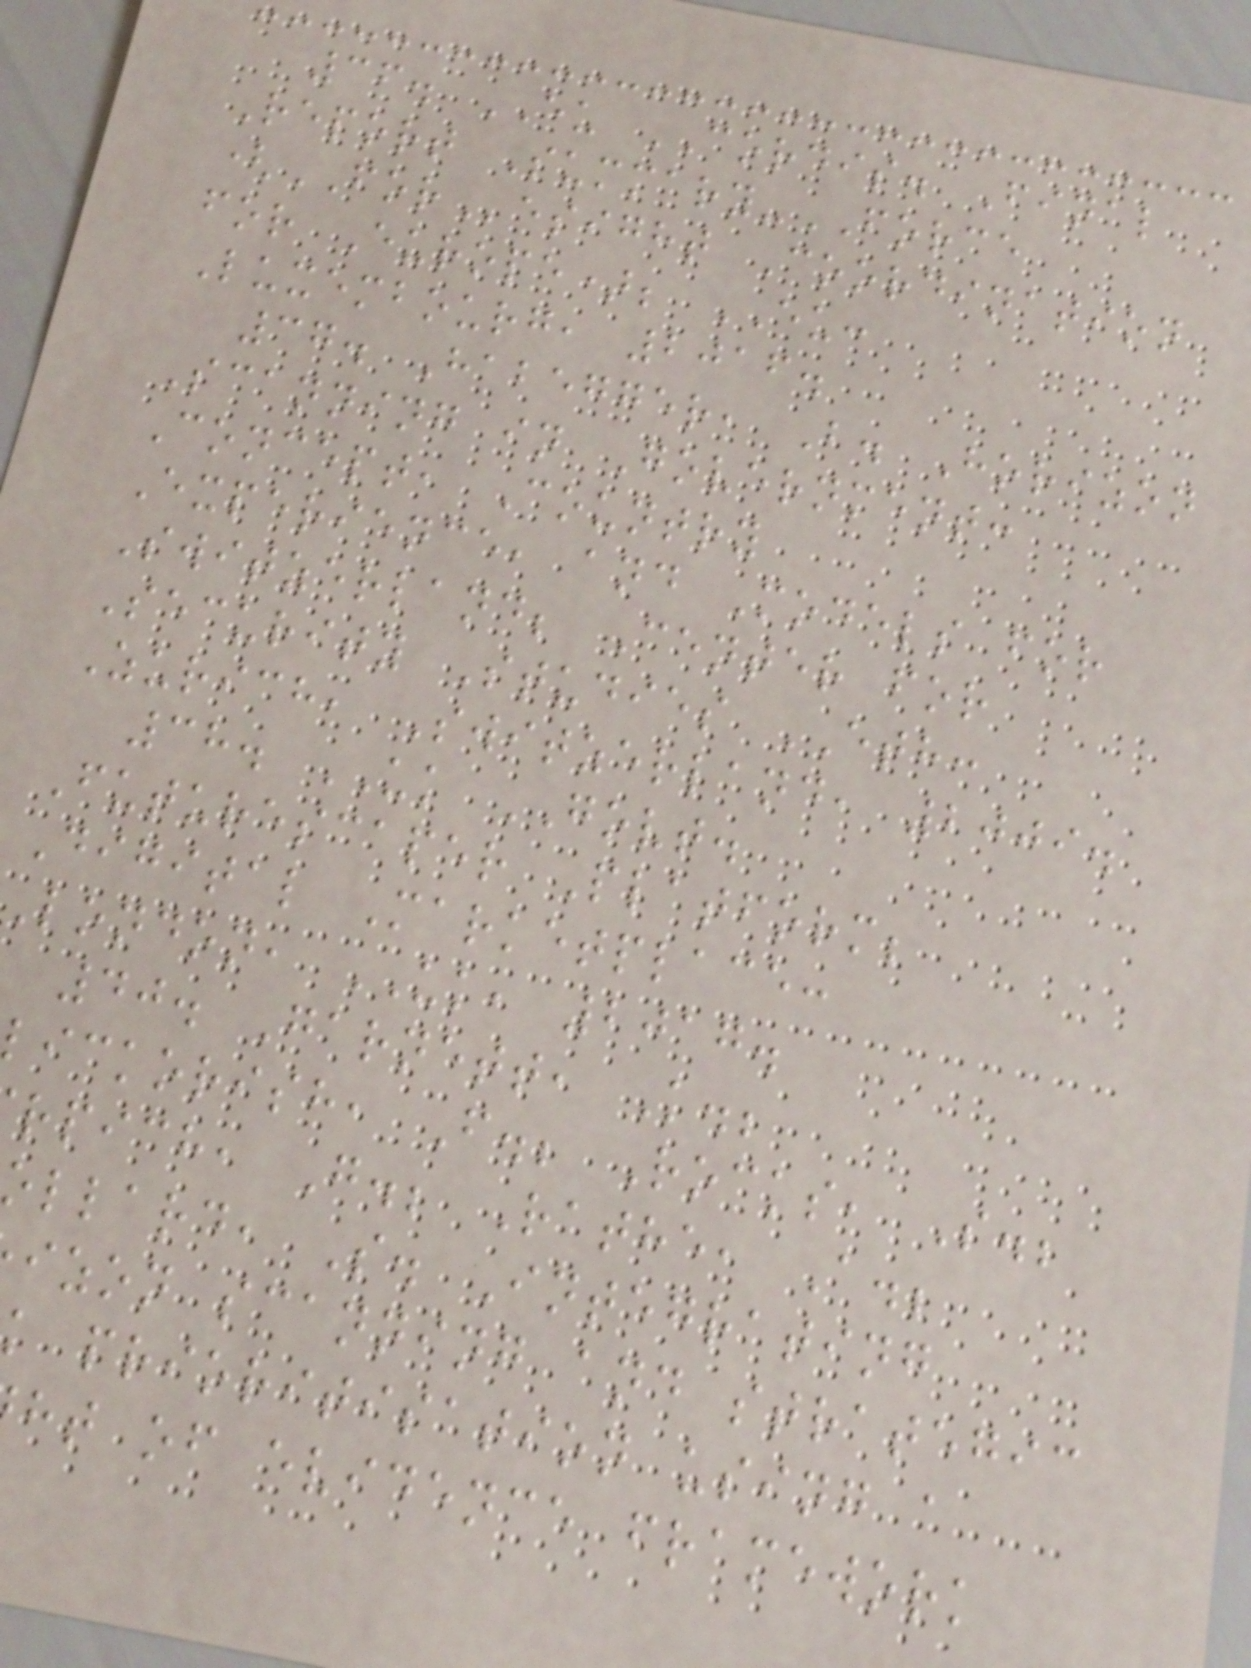36. EU CORDIS. Final
Report Summary-FORCE
(FOResight Coordination
for Europe); EU:
Luxembourg, 2016.
37. Habegger, B. Horizon
Scanning in Government:
Concept, Country
Experience, and Models for
Switzerland; Center for
Security Studies ETH:
Zurich, Switzerland, 2009.
38. UK GOVT.
Futurescaper Platform;
Digital Marketplace:
london, UK, 2017.
40. Garnett, K.;
lickorish, F.; Rocks, S.;
rpich, G.; Rathe, A.;
ollard, S. Integrating
izon scanning and strategic
k prioritisation using a
ht of evidence framework
